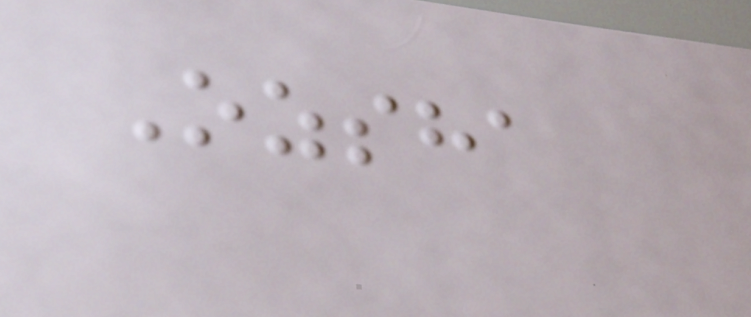Ozsha
